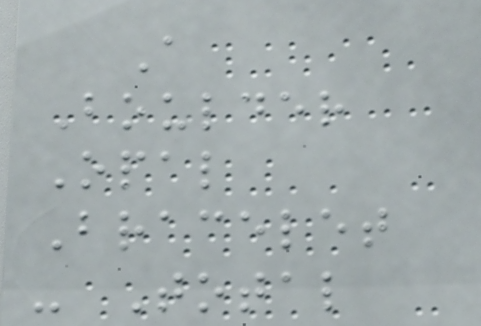A
Boulder
Opal
Bracelet
- Total
